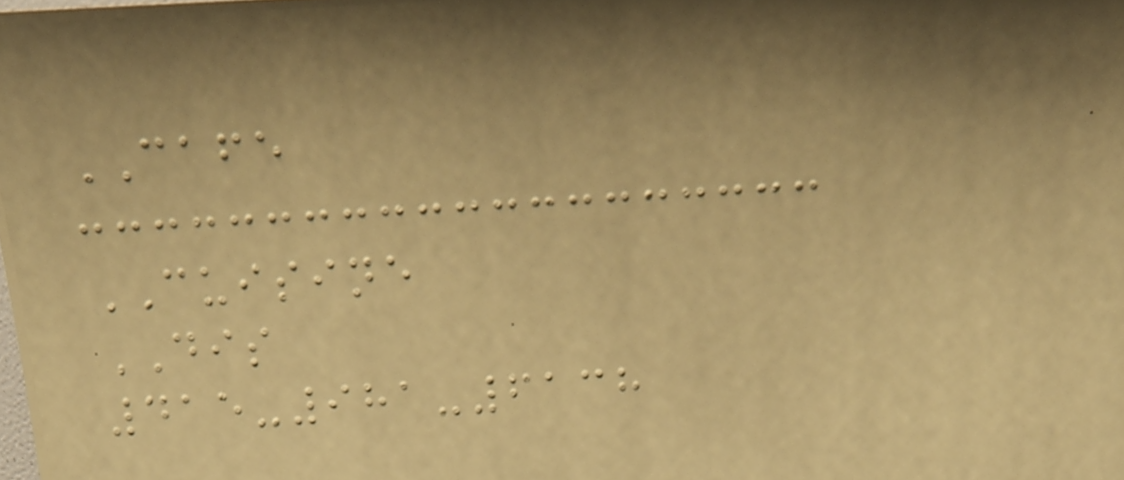CAFE
CUISINE
DIS
415-981-6138
